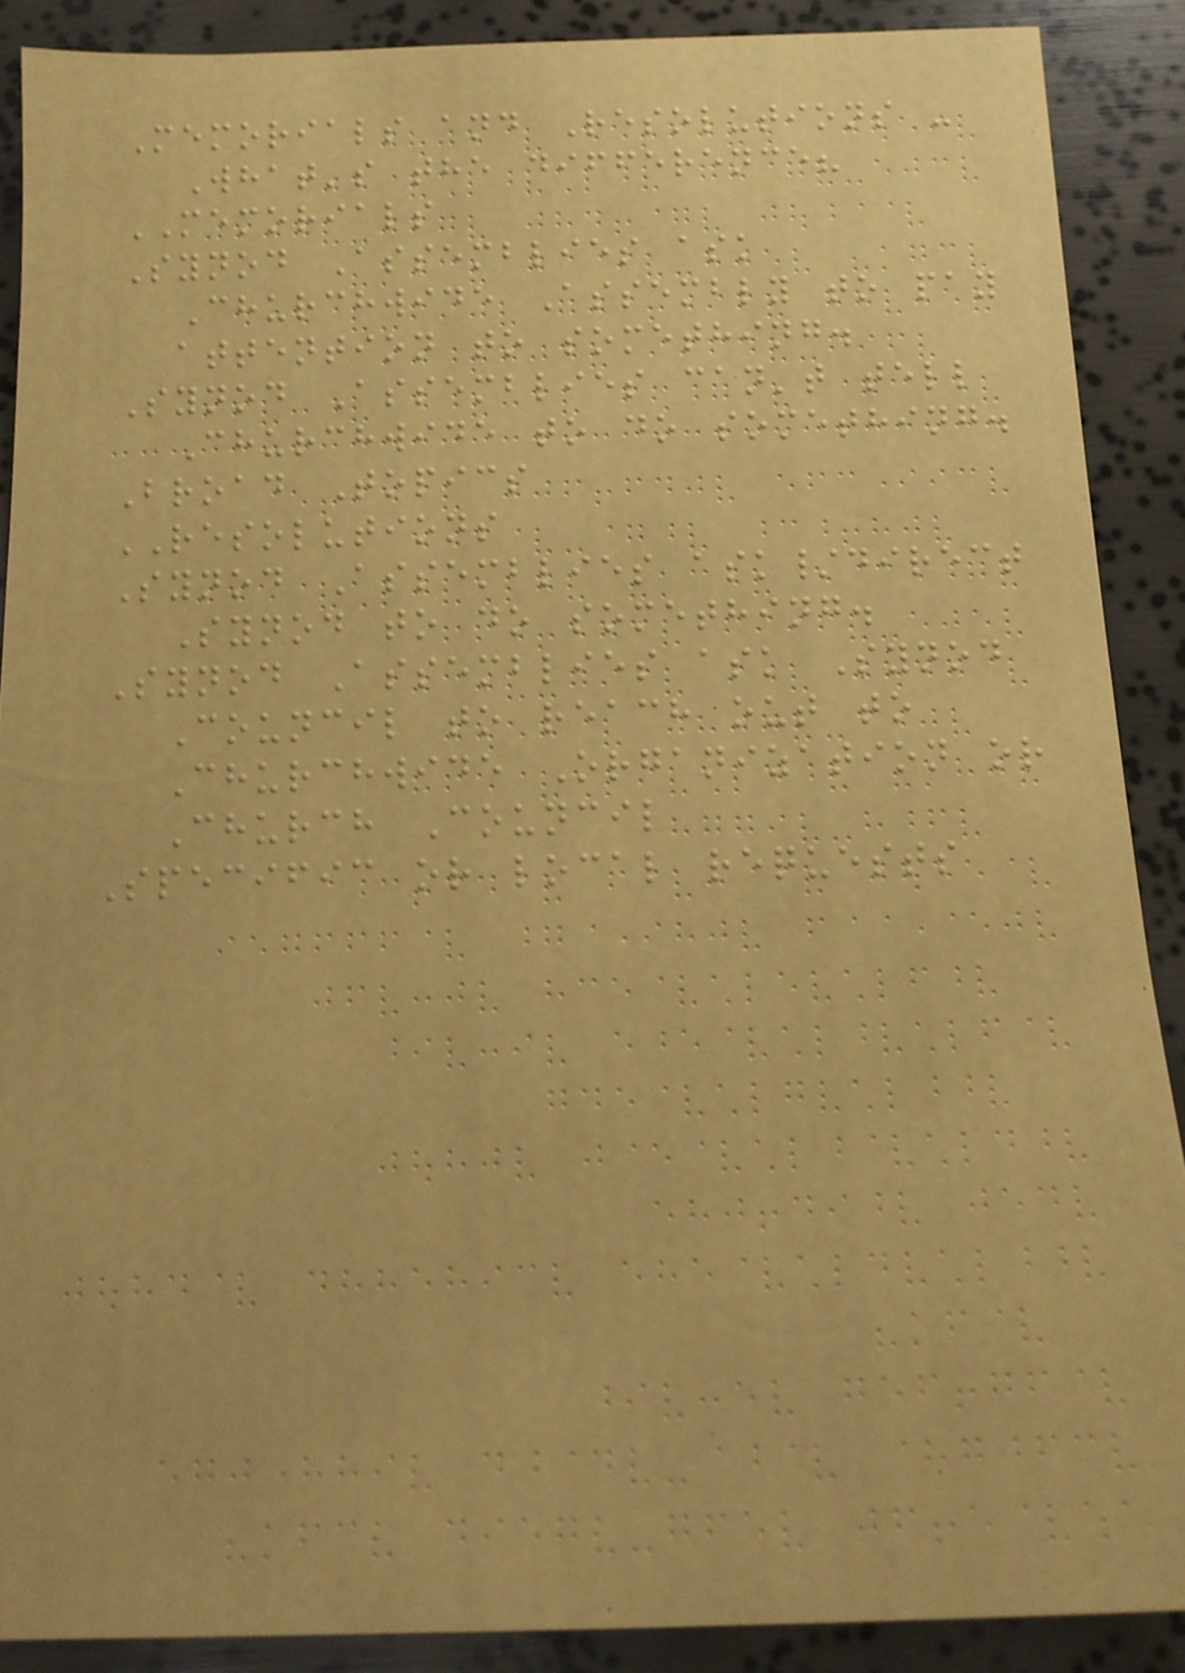Memorials and Resolutions -
What's the difference?
MEMORIALS
Synod Assemblies ask
Churchwide Assembly to pay
attention to something.
Synod Assemblies can't tell
Churchwide to do something.
Broad Topics
RESOLUTIONS
Synod Assemblies ask/direct
Synod to do something.
Synod Assemblies ask Synod
Council to reach out to
Churchwide Organization or
Church Council
Specific or local requests
